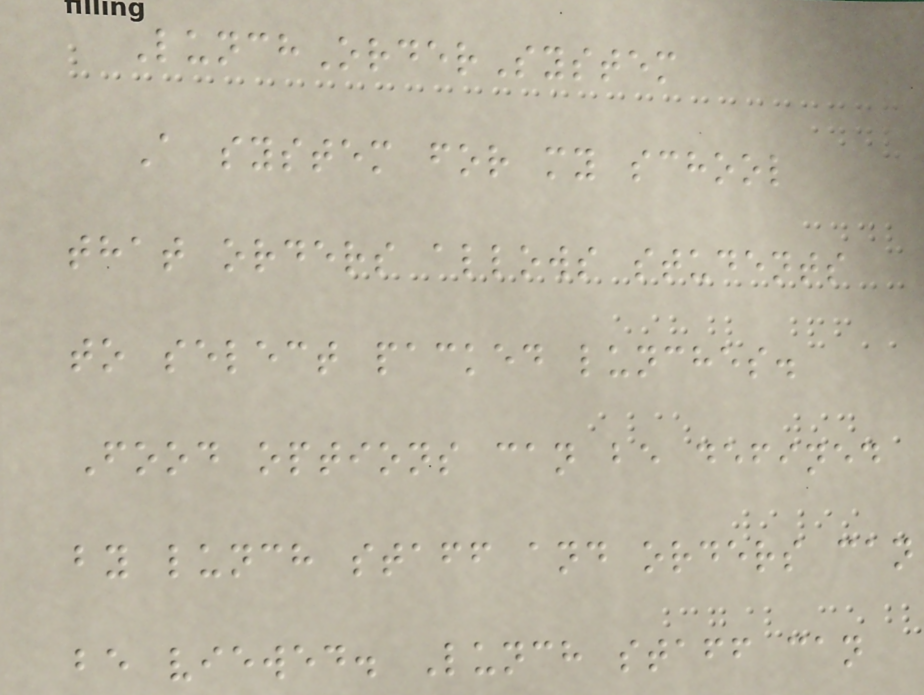LunchOrderSystem
A system for my school
that orders allows students
to select packed lunches.
Food options can be defined
by lunch staff and orders can
be viewed. Lunch staff can
